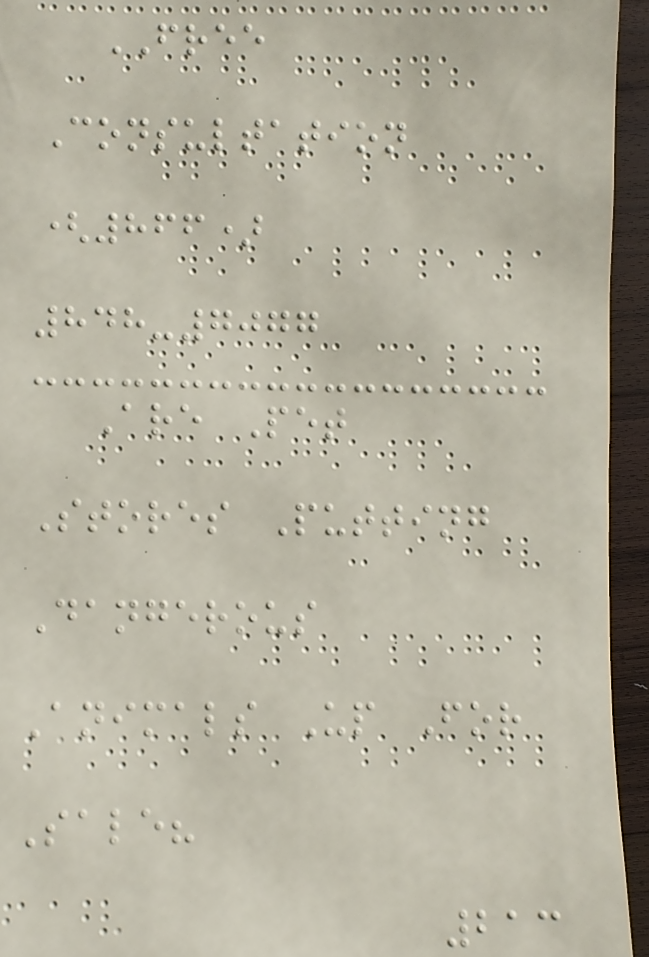FREE
Consultation
(866)
848-7077
Are Pet
Stores Putting
Dangerous
Animals Up For
Sale?
213
